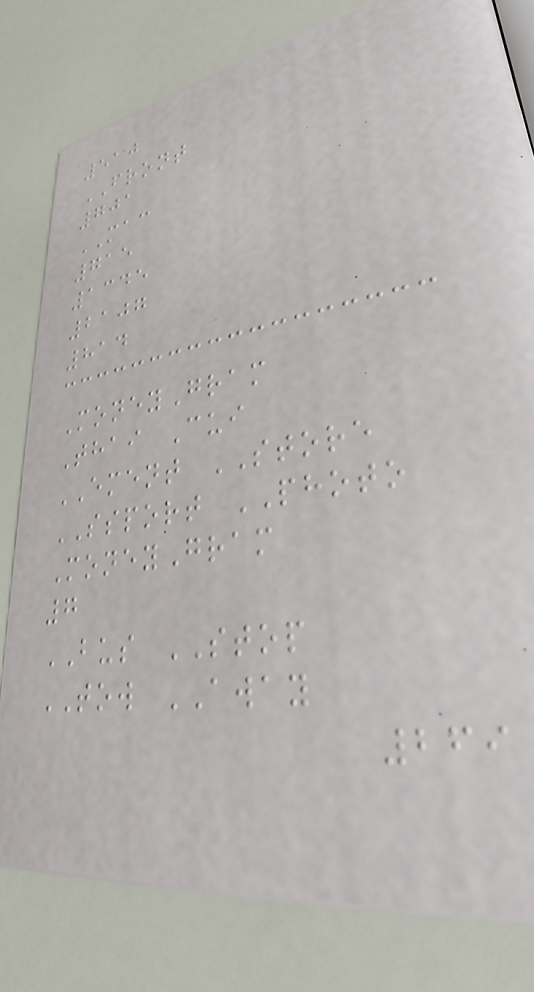510
FRONT
701
MAC
715
1345
2107
814
MoneyGram
Thai Cui
EMENT STORE
SSPORT PHOTO
MoneyGram
7
BUS STOP
TOW AWAY
269
